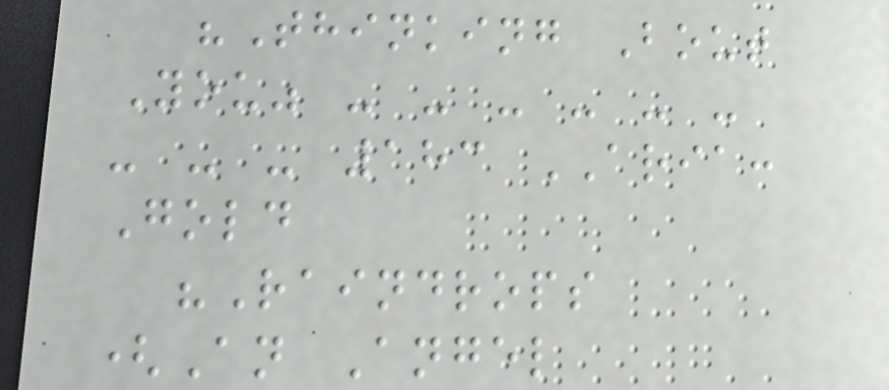"Thinking Bout
You" - - - - - -
- - - 183 ARIA:
Gold
"Raindrops
(An Angel
